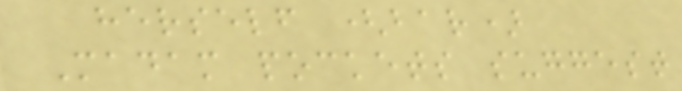herself (bar)
Madam pockets suggest
